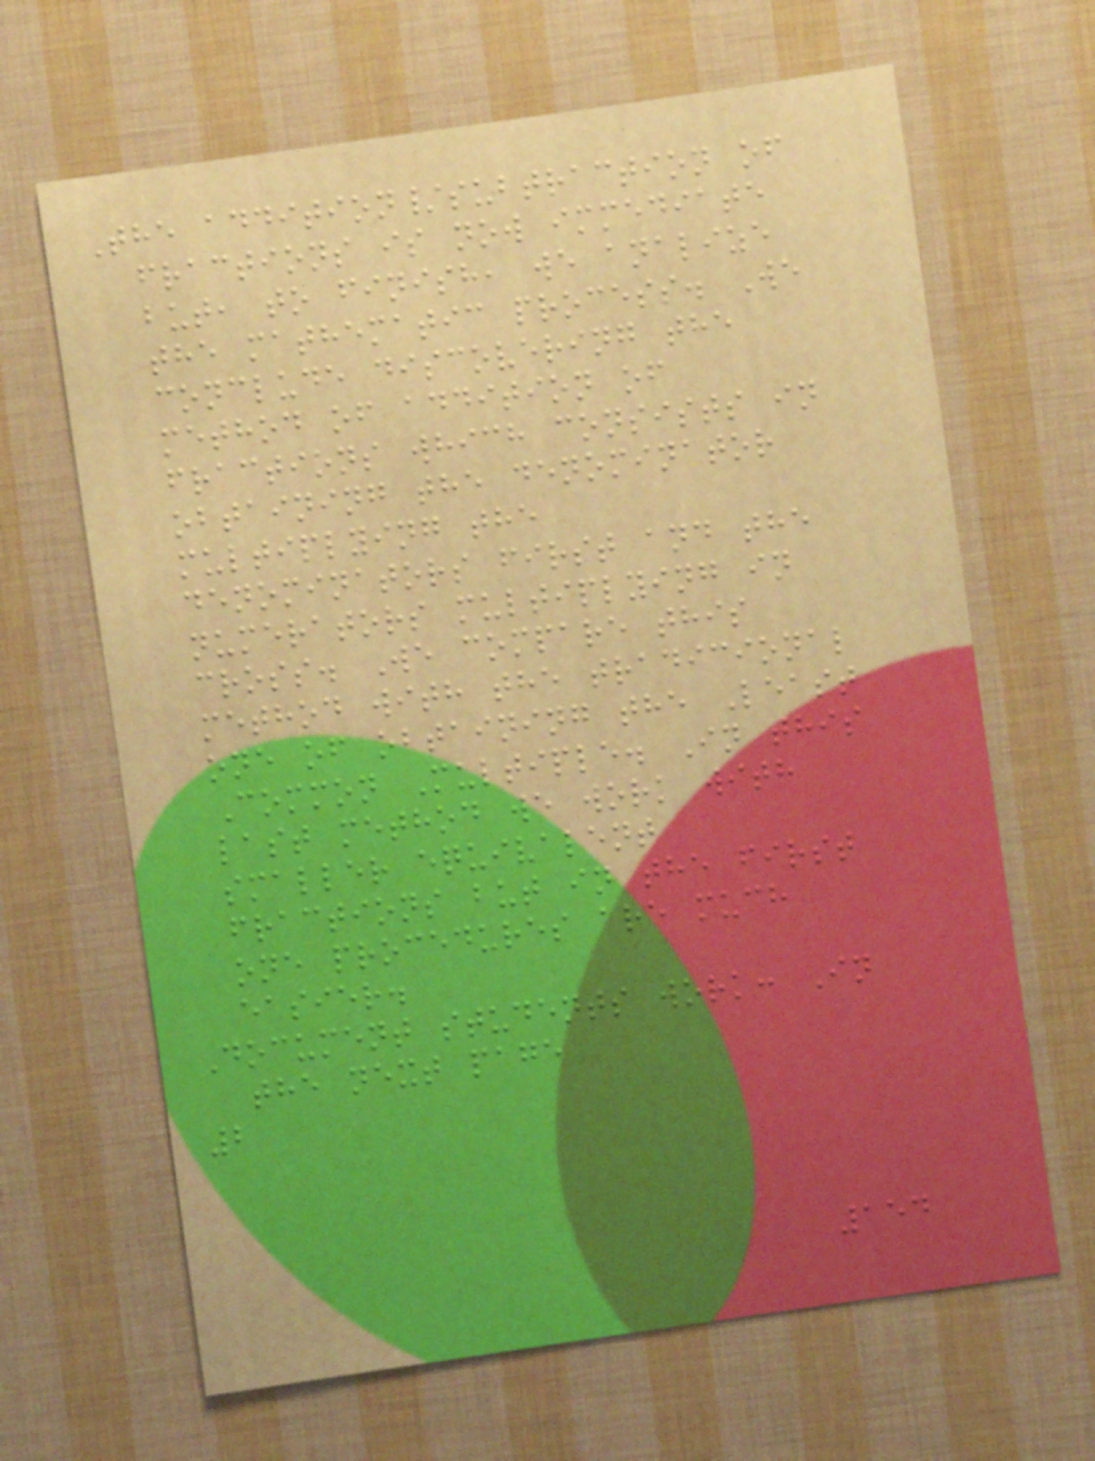The addition/subtraction of
fractions is now immediate
but, to finish, we analize
the mathematic process. We
conclude discovering the
method of addition of
fractions which consists in
obtaining the denominator
multiplying the
denominators first and the
numerators multiplying in
cross. We compare this
method with the tradicional
one of obtaining the Least
Common Multiple. In this
last method we work with
smaller equivalent
fractions but in the first
one procedures are much
easier.
Document students work: In
the next page
2
154
